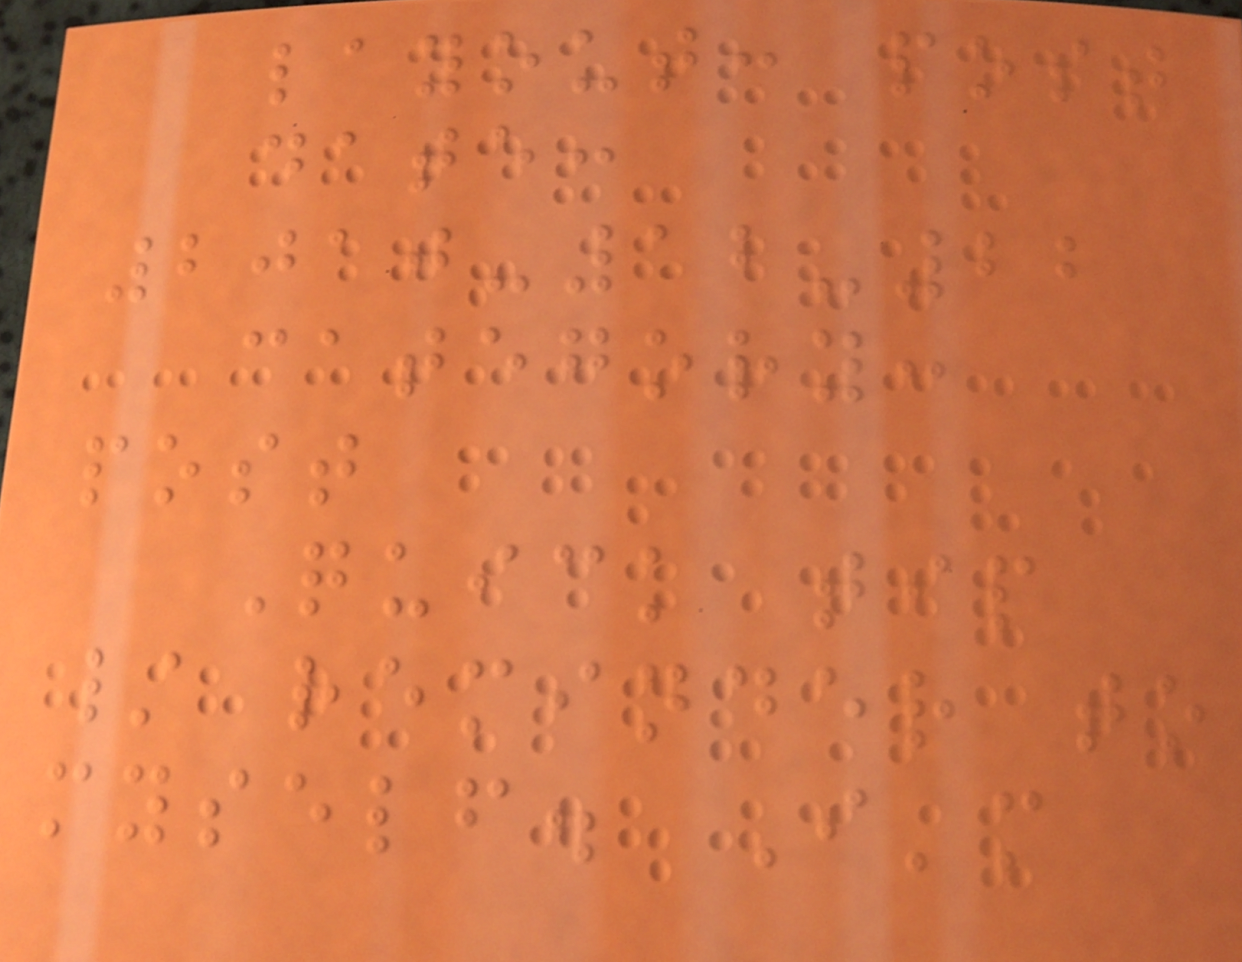layout: post
date:
2010-12-22
category:
post
Quick tip
/ reminder to
myself. I'm
